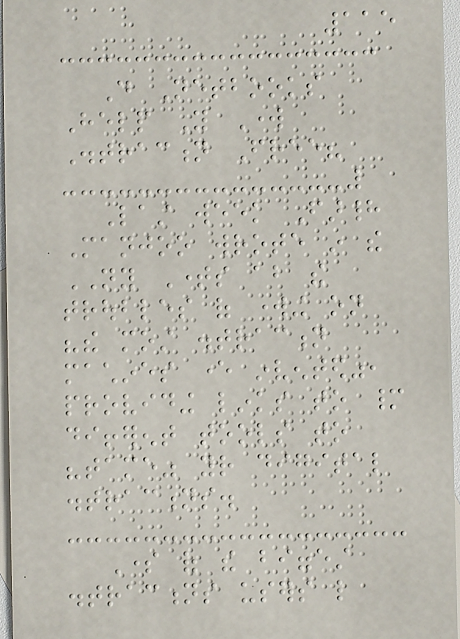115
Do Netbooks
Help You Work
Distraction Free?
Last week Farhad
Manjoo wrote in the
NY Times about the
troubles of working on
"the most distraction
machines ever invented",
providing links to many
different tools to
"tame" your digital
distractions.
Some of the biggest
distractions users like
